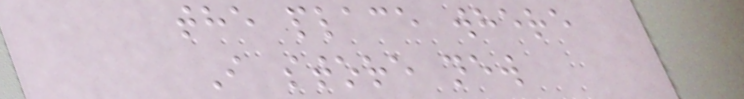the place where
I store new
